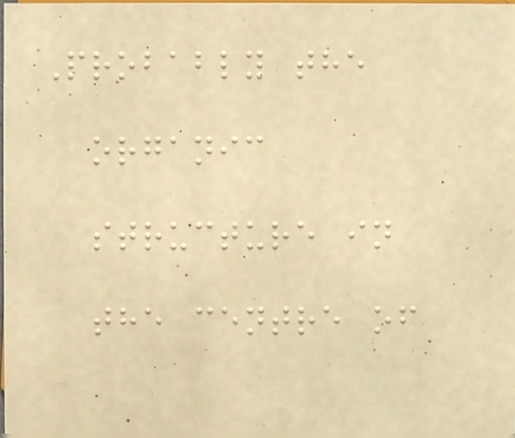Probably the
organic
structure in
the centre of
